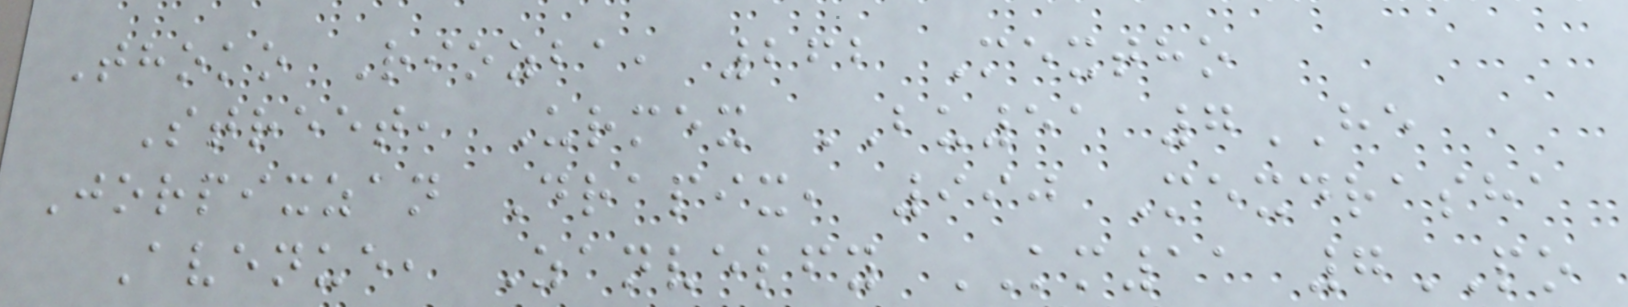Thoko Riozba, 262 Mextho
Street, Urmex BU51 7HE
Jorpixzan Drapix, 990 Mexdrasha
Avenue, Zanvelfy KM11 7PO
